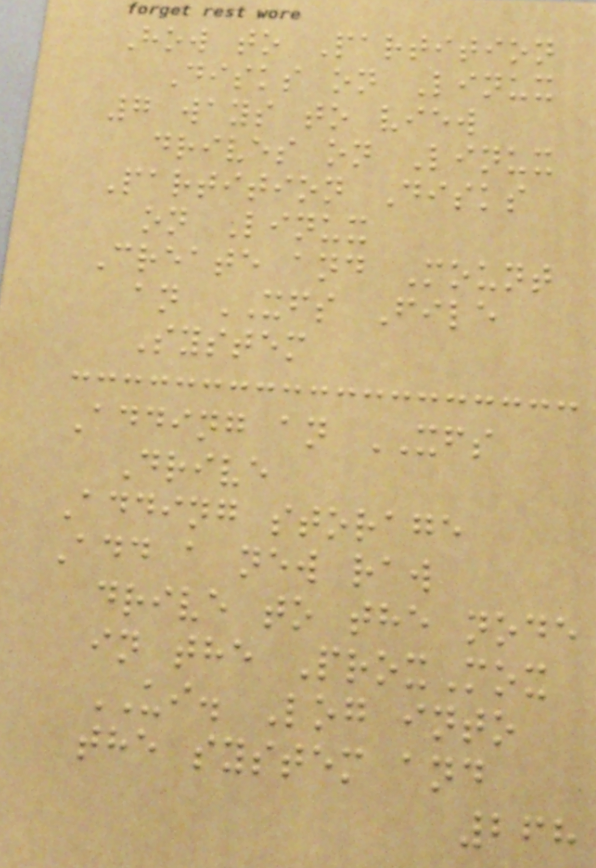How to Partition
Disks on Linux
7 ways to view
drives on Linux
Partition Disks
on Linux
Create and Mount
an XFS File
System
Adding an XFS
Drive
Adding storage
Add a new raw
drive to the node
in the ProxMox
UI. Log into
the system and
268
